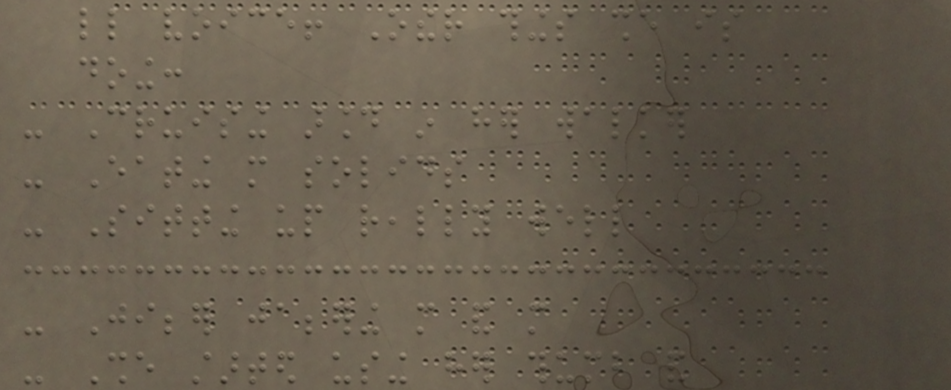little voice! Other things she is
doing:
- Cruising around in her walker
- Eating more solids
- Sitting up really well
- Jibber jabbering more and more
- She started using her thumb and
